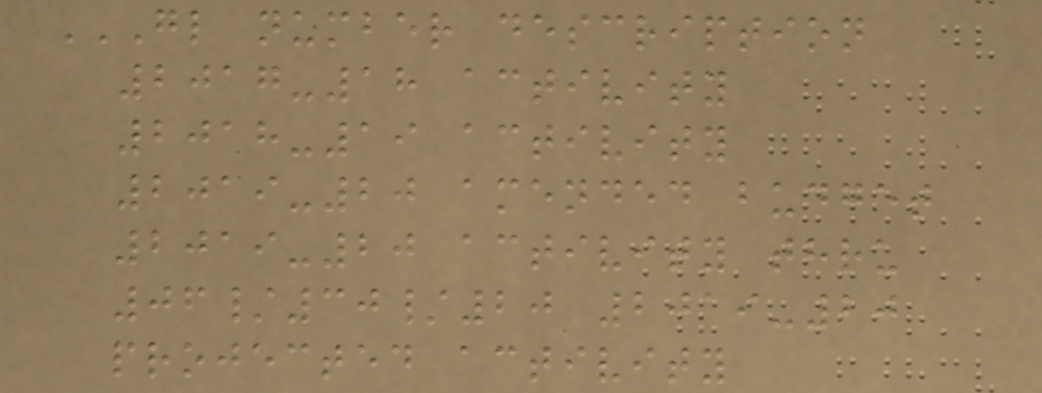GL NUMBER DESCRIPTION
2017-18 ACTIVITY
2018-19 ACTIVITY
2019-20 AMENDED BUDGET
2019-20 ACTIVITY THRU
06/30/20 2019-20
PROJECTED ACTIVITY
